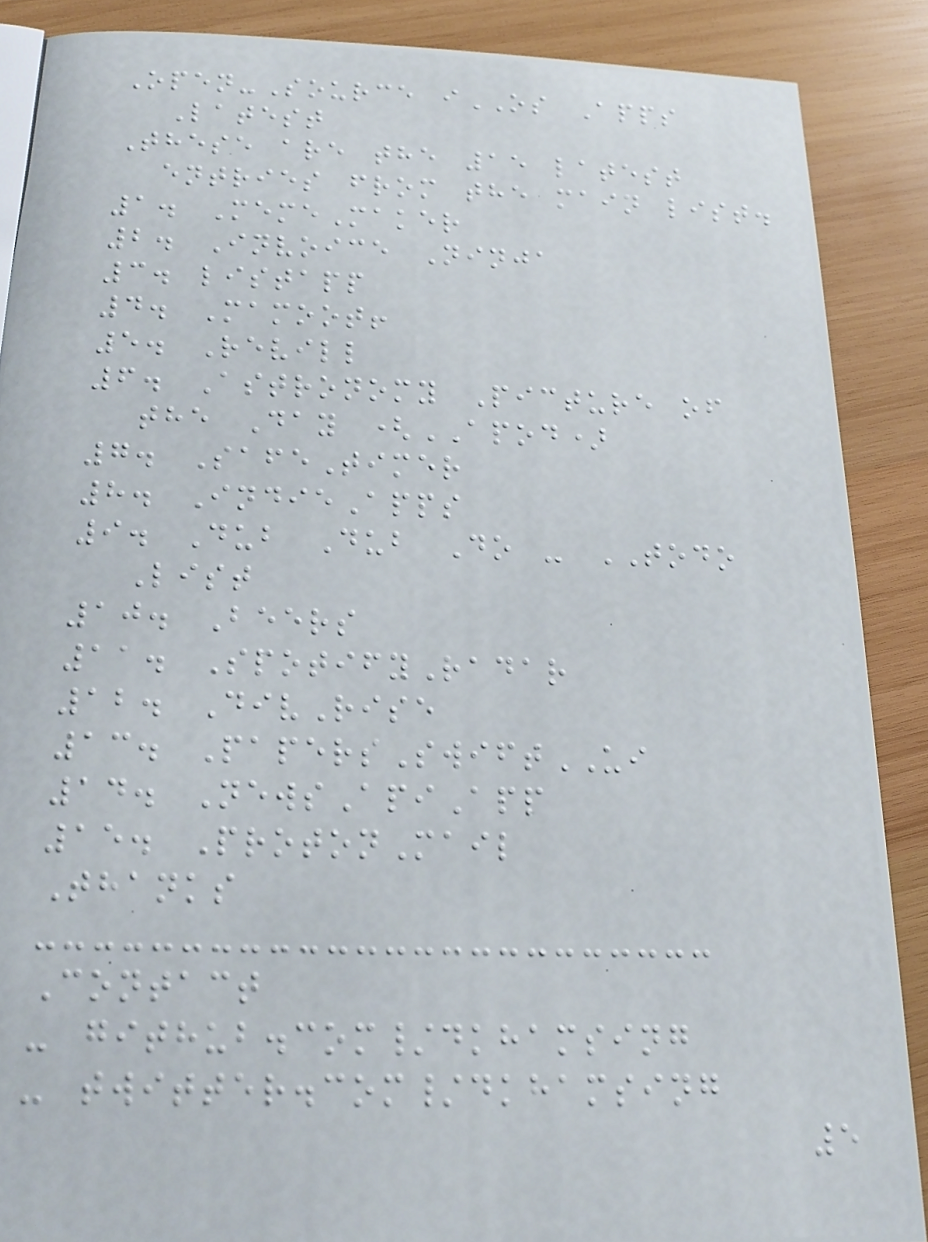Open-Source iOS Apps
Latest
These are the 15 latest
entries from the main list.
1. MemeMaker
2. Invoice Ninja
3. listapp
4. Mamoot!
5. Revill
6. Astronomy Picture of
the Day (APOD)
7. SafeTimer
8. IndieApps
9. Dub Dub Do - TODO
List
10. Beers
11. SpotifyRadar
12. DivRise
13. PapersSwiftUI
14. NewsApiApp
15. ProtonMail
Thanks
Contact
- github.com/dkhamsing
- twitter.com/dkhamsing
5
